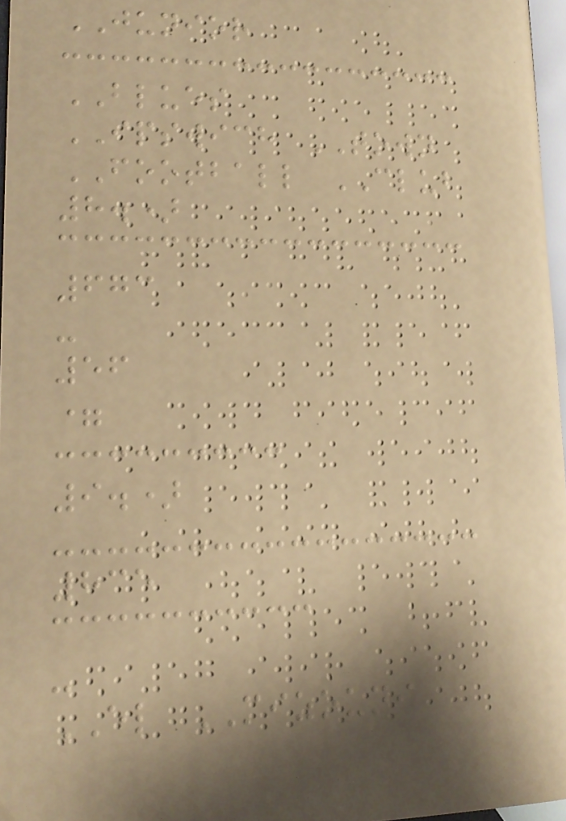JUNIOR
BLUES
IPSWICH TOWN
FOOTBALL CLUB
8.)
673
-
56
=
9.)
835
-
EL MIZOUNI
